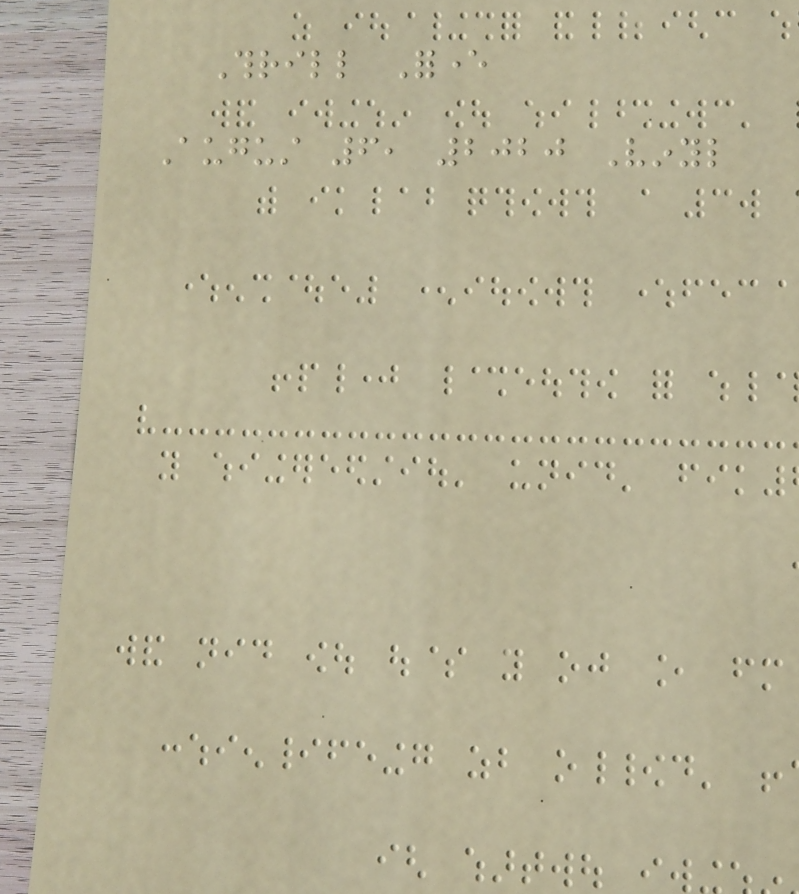Thrill Forever
August 6, 2020 Vinyl
